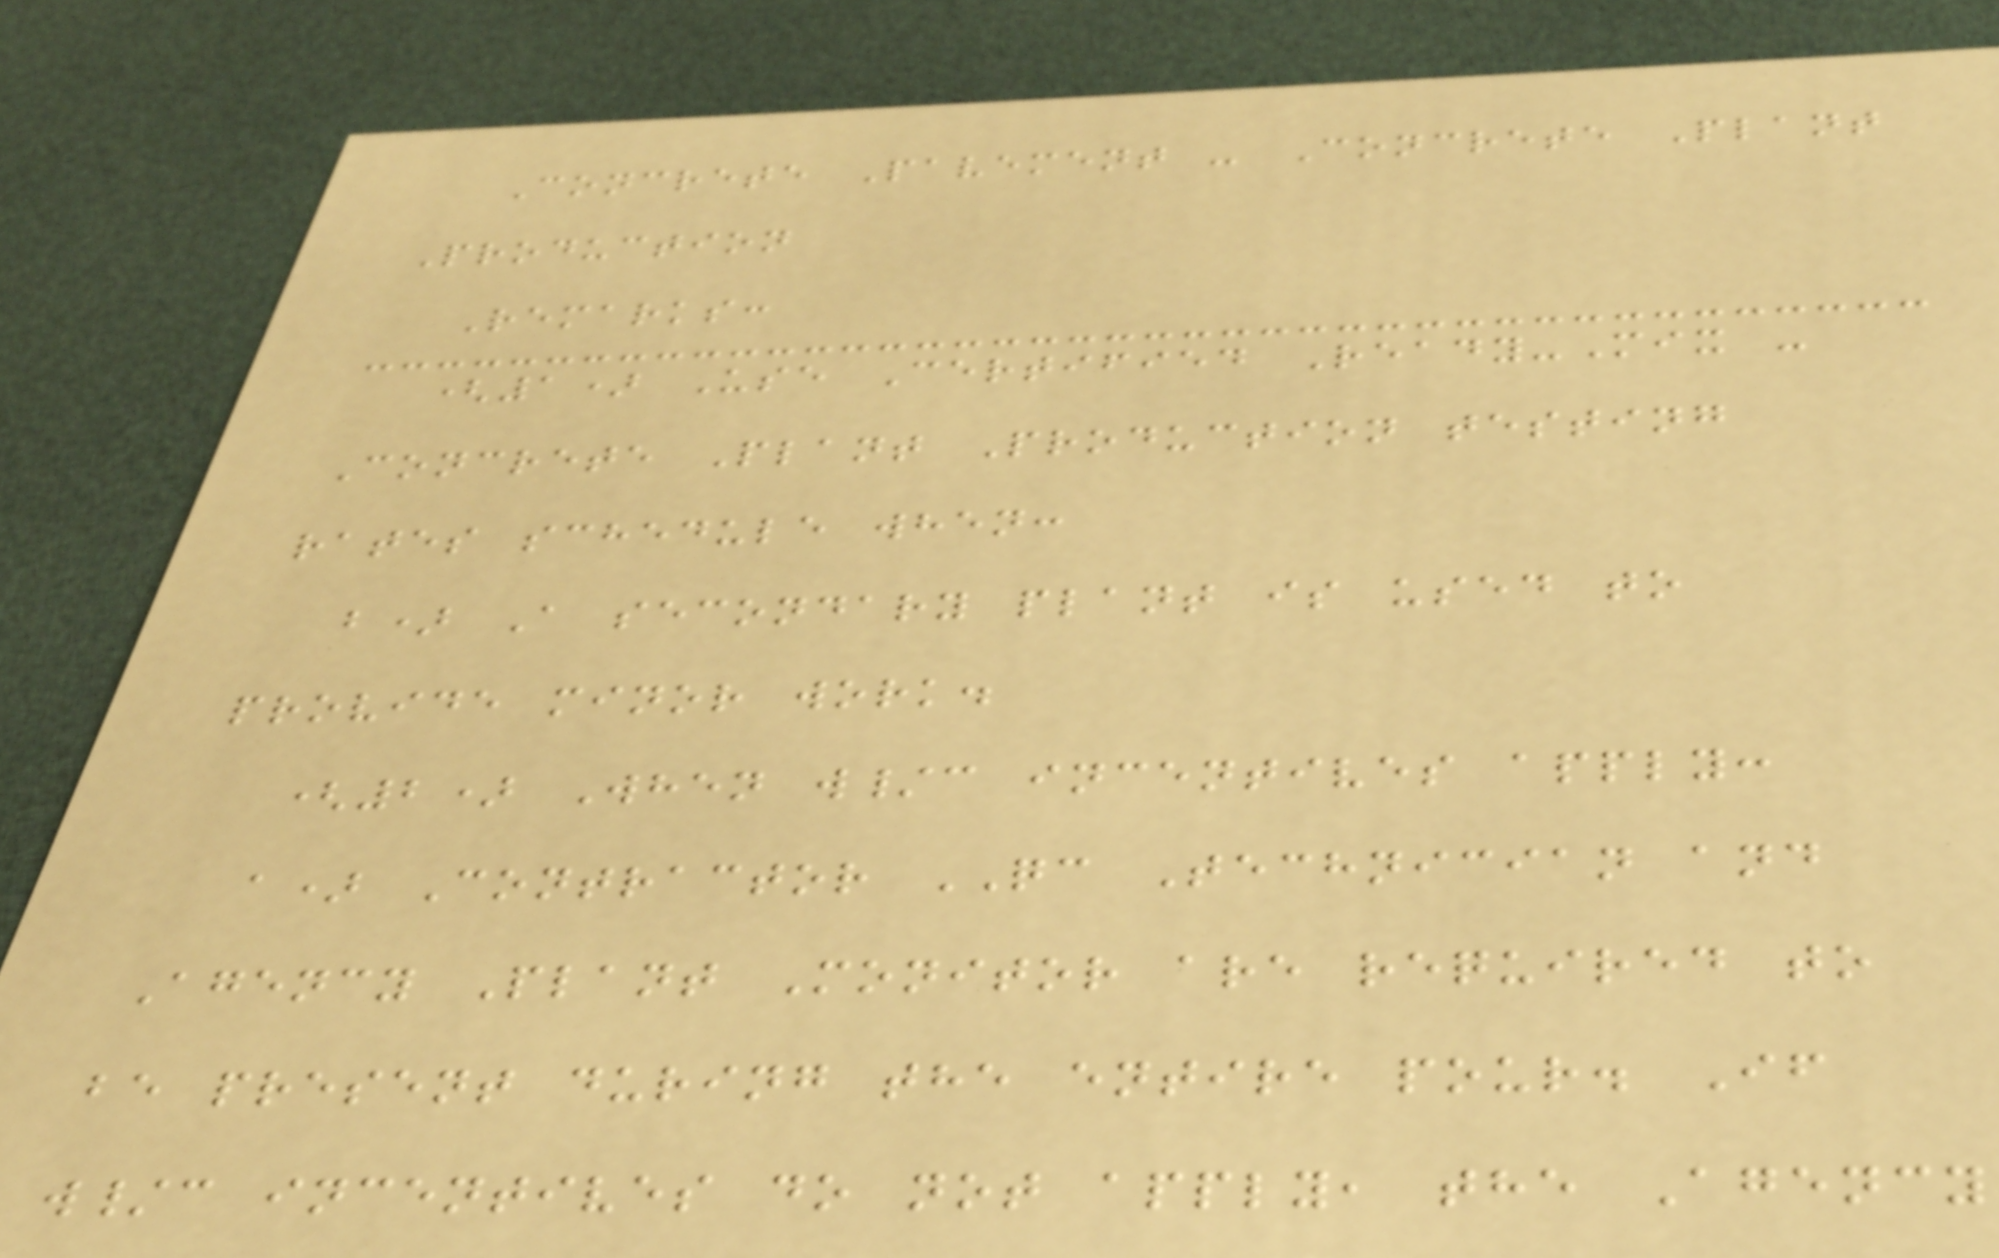Concrete Pavement - Concrete Plant
Production
Remarks:
(1) Use Certified Ready-Mix -
Concrete Plant Production testing
rates schedule when:
b) A secondary plant is used to
provide minor work.
(2) When w/c incentives apply:
a) Contractor QC Technician and
Agency Plant Monitor are required to
be present during the entire pour. If
w/c incentives do not apply, the Agency
